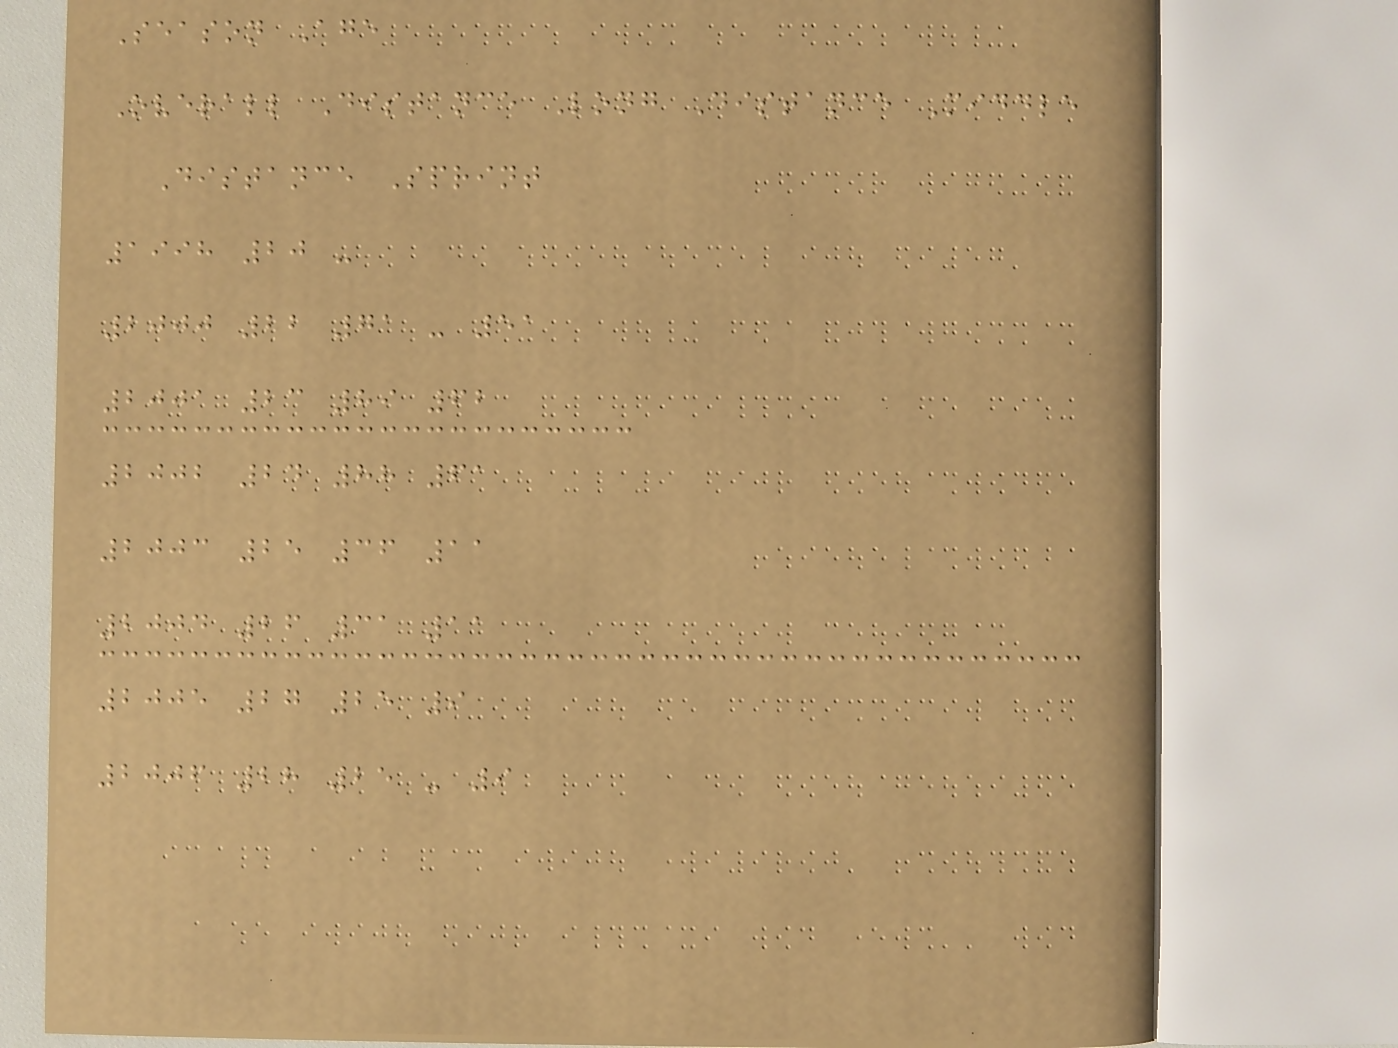Season Age
Overall Distance Long Distance Middle
Distance Sprint
1998 20 -
2000 22 71 - 51
2001 23 89 62
2002 24 88 61
2003 25 36 11
2004 26 31 11
2005 27 25 9
2006 28 25 - 9
